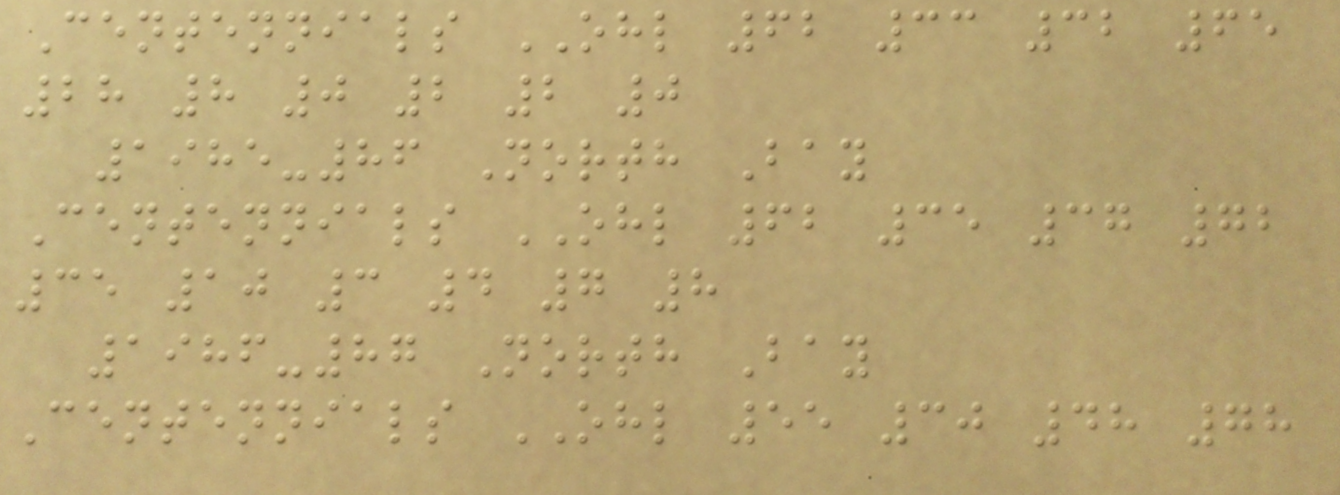Centennials OHL 62 33 32 65
28 8 0 2 2 0
1985-86 North Bay
Centennials OHL 62 35 37 72
35 10 3 4 7 8
1986-87 North Bay
Centennials OHL 55 30 48 78
